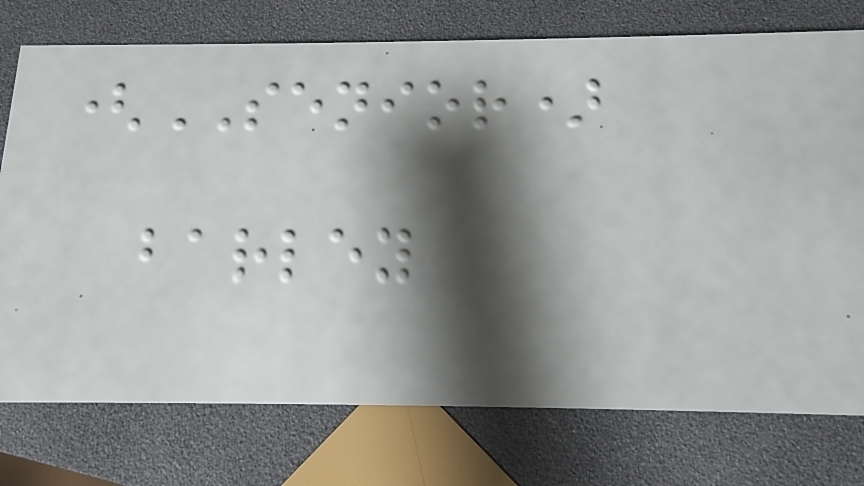(SENIOR)
barley
